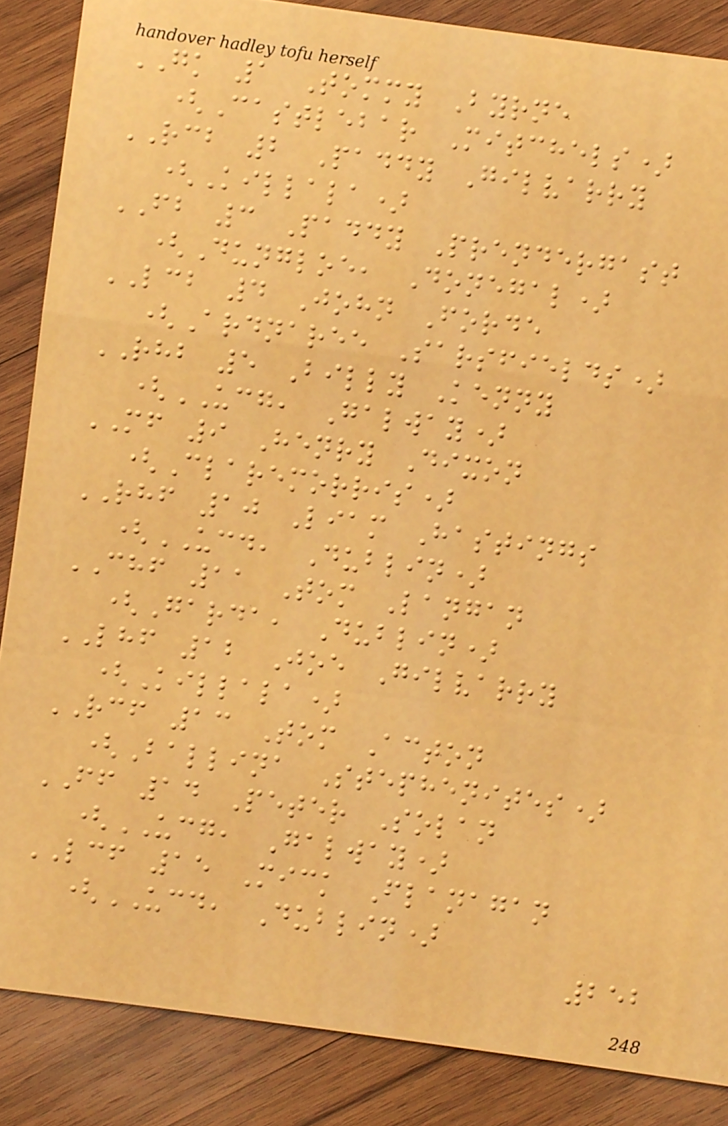GK 1 Tommy Byrne
(Castlebar Mitchels)
RCB 2 Paddy Gilvarry
(Killala)
FB 3 Paddy Prendergast
(Dungloe, Donegal)
LCB 4 John Forde
(Ardnaree Sarsfields)
RHB 5 Billy Kenny
(UCG, Galway)
MF 9 Henry Dixon
(Claremorris)
RHF 10 Liam Hastings
(UCD, Dublin)
CHF 11 Tom Langan
(Garda, Dublin)
LHF 12 Joe Gilvarry
(Killala)
RCF 13 Tom Acton
(Ballina Stephenites)
FF 14 Peter Solan
(UCG, Galway)
LCF 15 Mick Flanagan
(UCD, Dublin)
252
